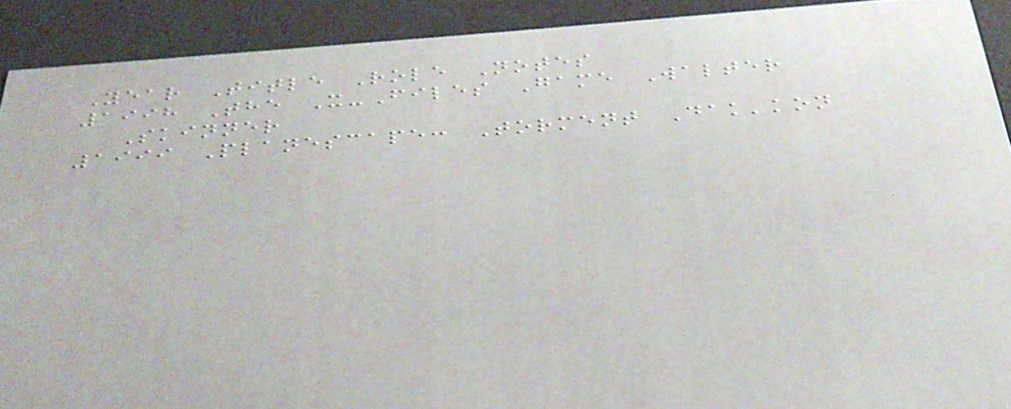Year Title Role Notes
1998 The X-Files Game Walter
Skinner
1999 Planescape: Torment Dak'kon
